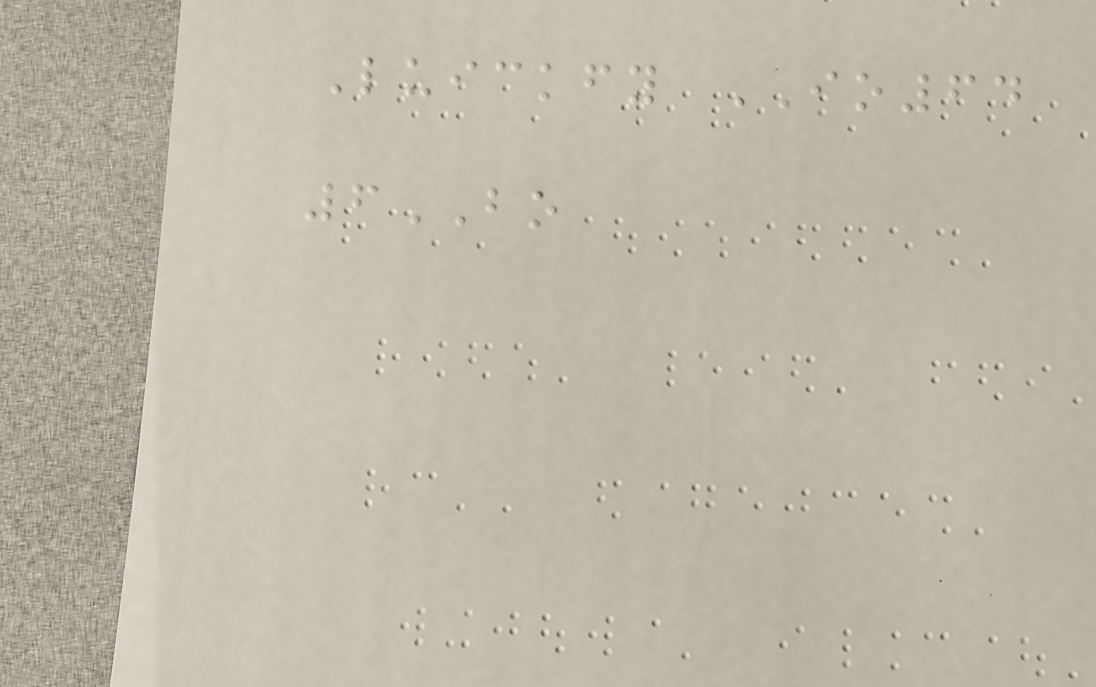Luickfy IO64
6BO
